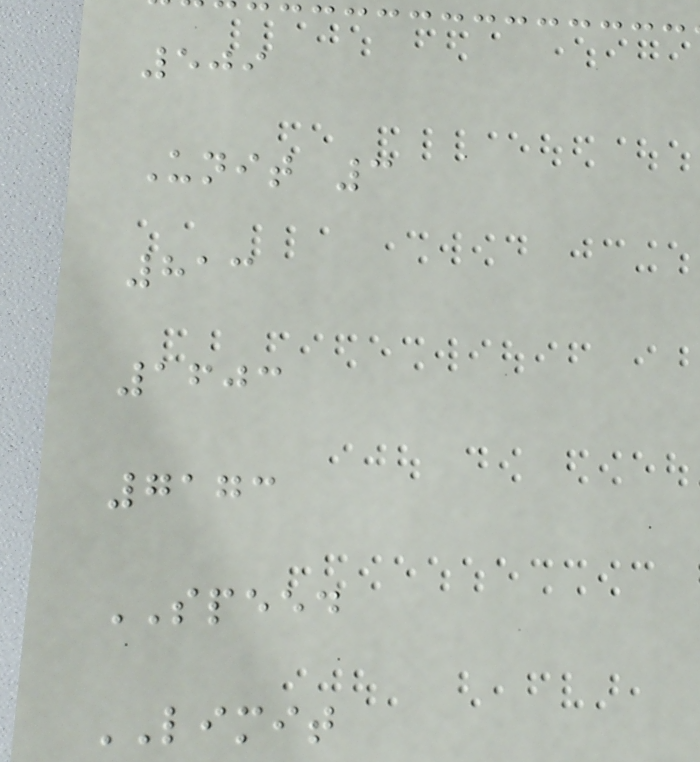509
Unit 3
813
1603
7173
SPEED
LIMIT
